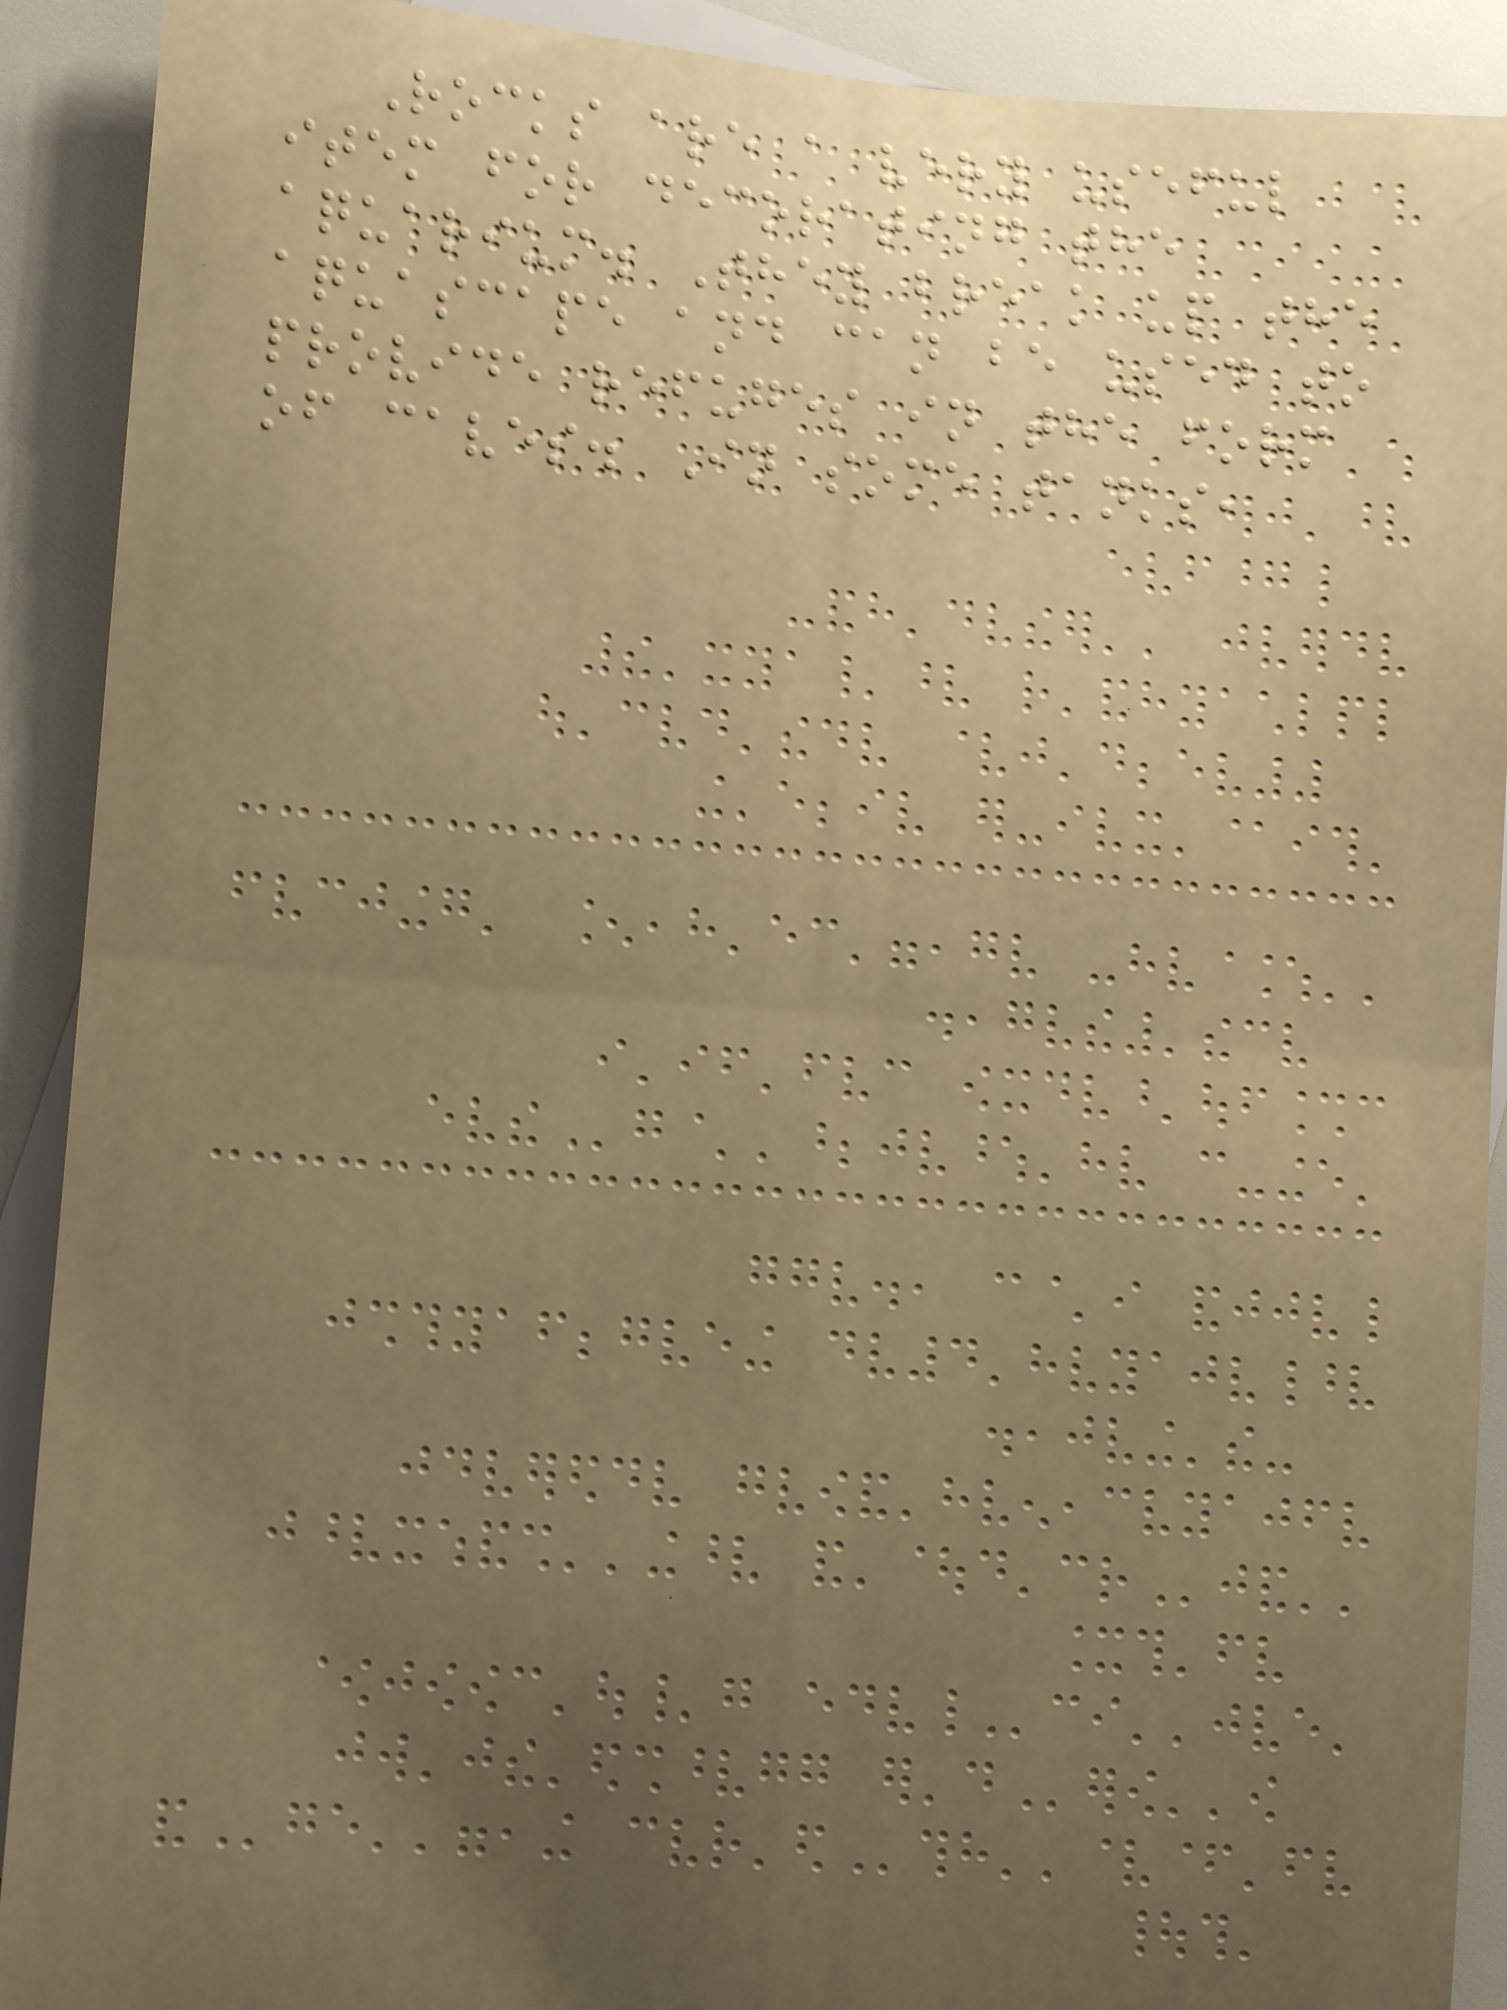Rocks are a very useful
item for decorating the
aquarium. They break up the
aquascape and can be used to
provide refuges in the form
of caves. In some tanks,
